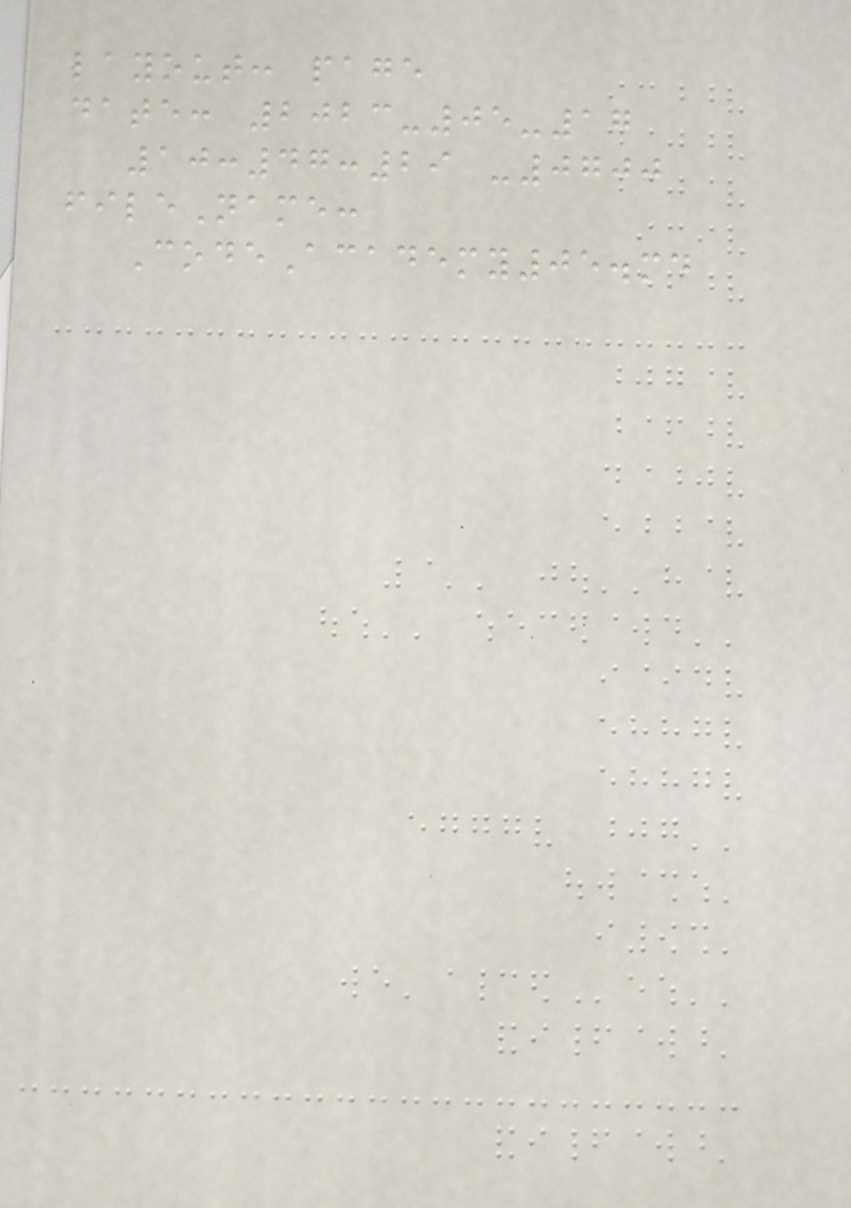layout: page
date: 2023-05-17
10:47:29 -0700
fileName:
CodeAcademy05.md
